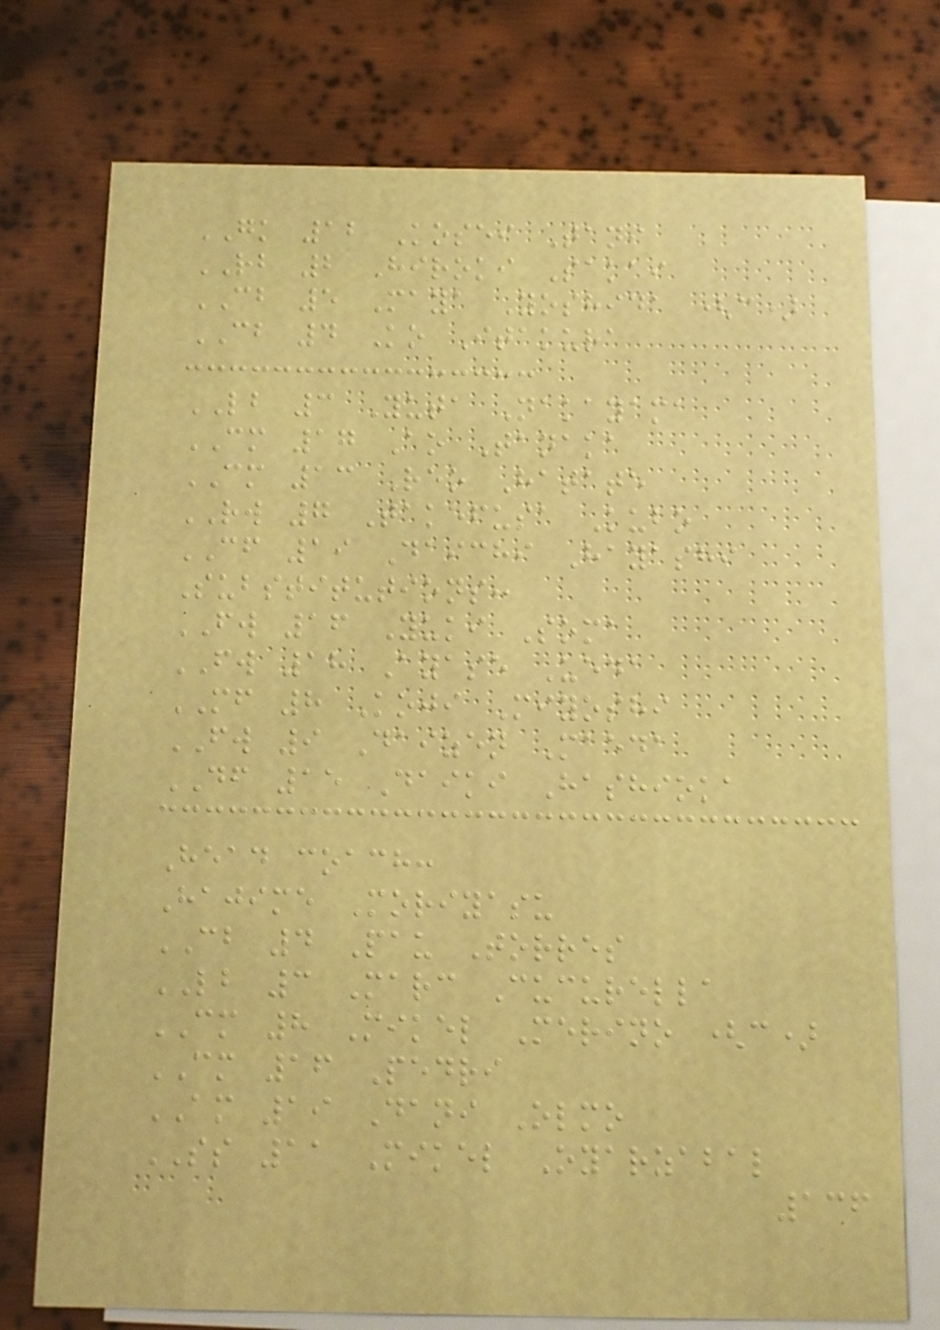GK 12 Kosei Tani
RB 2 Hiroki Sakai
CB 5 Maya Yoshida (c)
CB 4 Ko Itakura
LB 3 Yuta Nakayama
CM 17 Ao Tanaka
CM 13 Reo Hatate
RW 7 Takefusa Kubo
CF 19 Daichi Hayashi
Substitutions:
FW 16 Yuki Soma
FW 18 Ayase Ueda
MF 8 Koji Miyoshi
FW 9 Daizen Maeda
DF 15 Daiki Hashioka
Head coach:
Hajime Moriyasu
CB 4 Pau Torres
LB 3 Marc Cucurella
CM 8 Mikel Merino (c)
CM 16 Pedri
AM 19 Dani Olmo
SS 11 Mikel Oyarzabal
136
